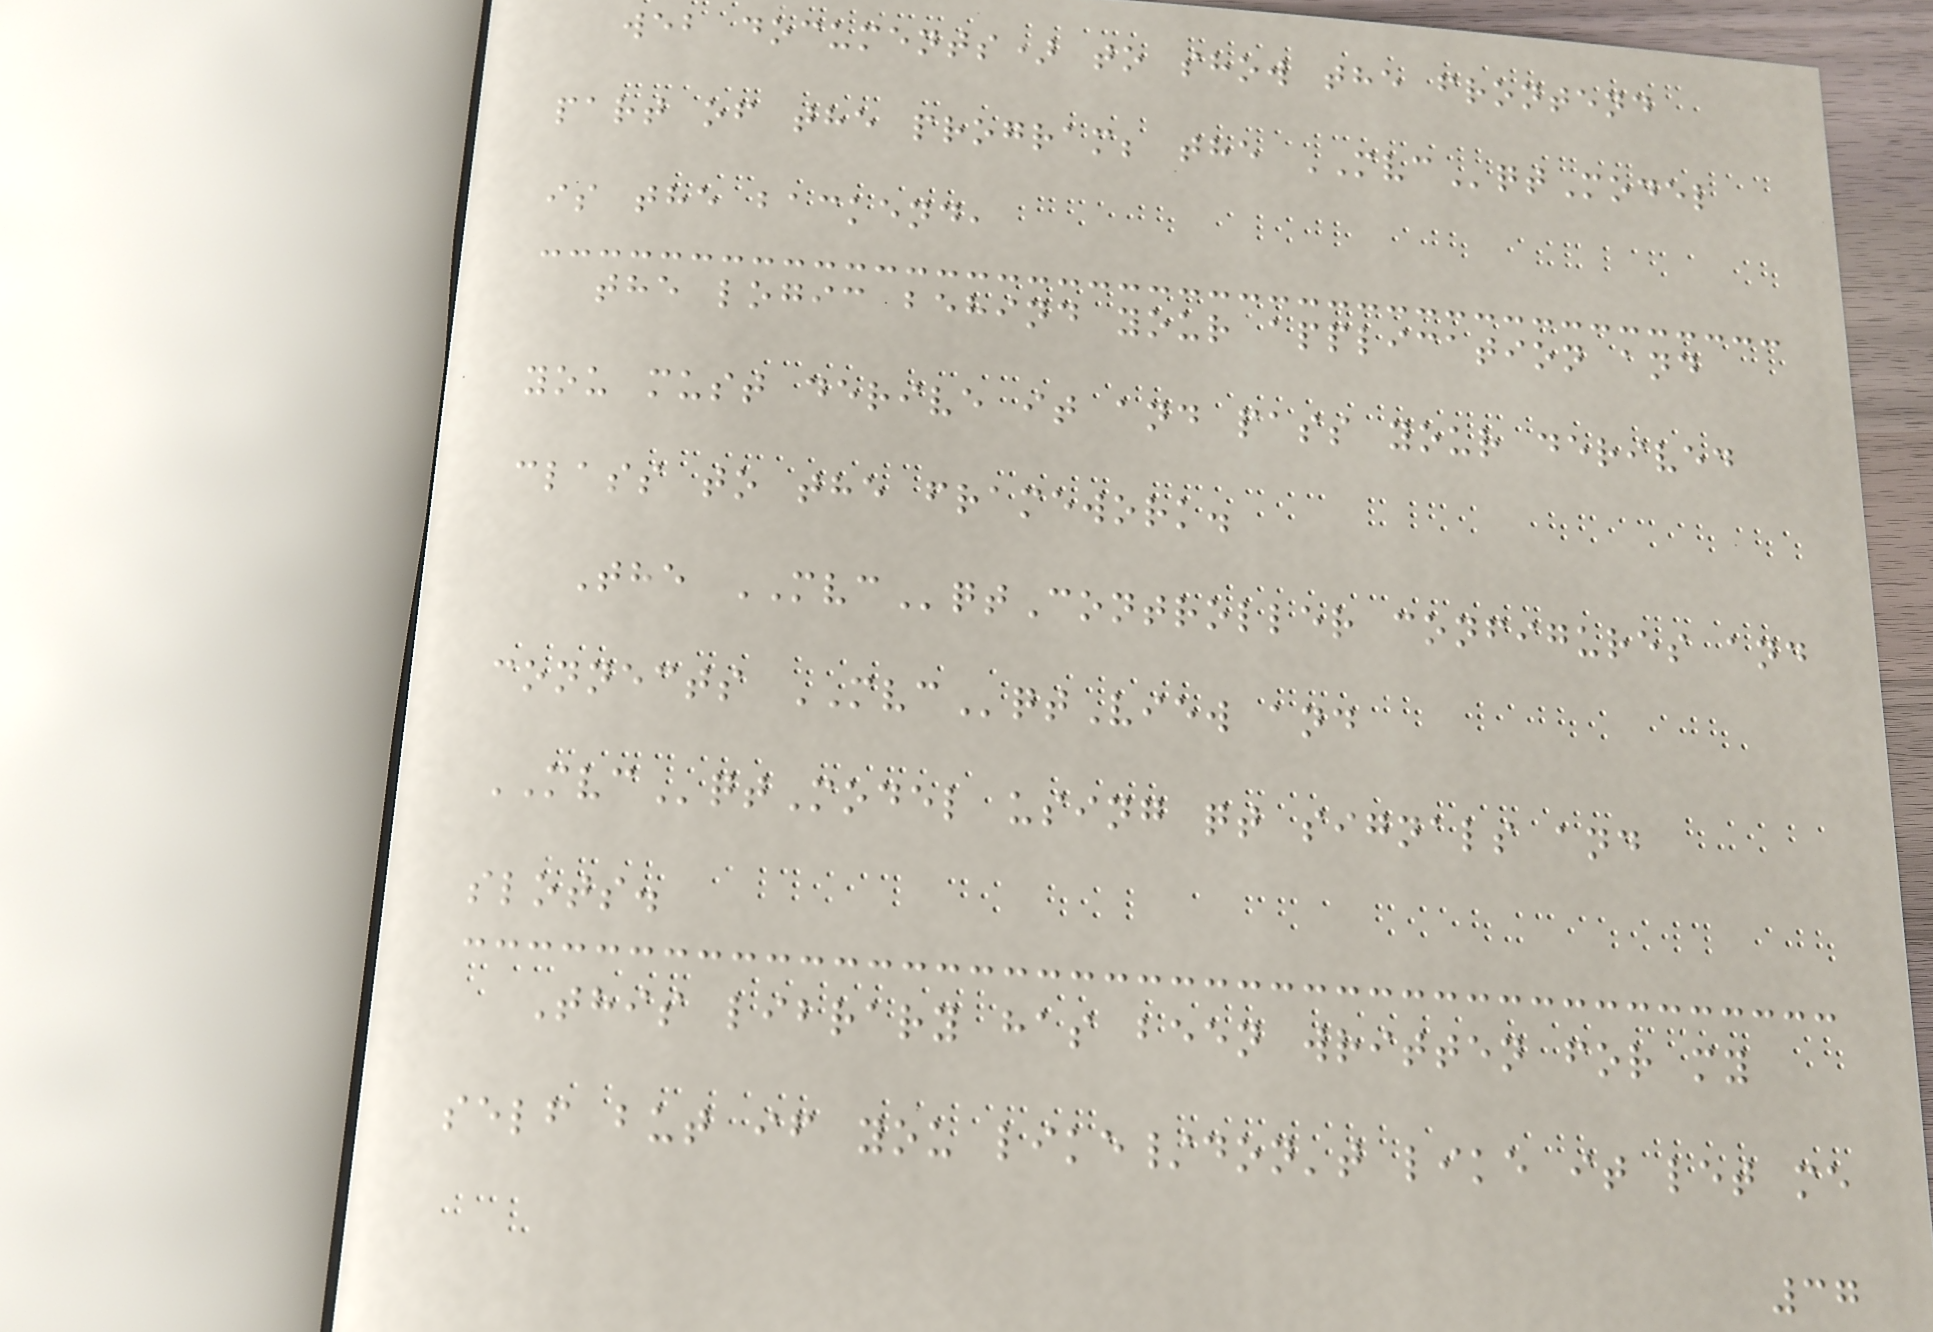web documents) to show the frontend
part of the program; the MVCqtModel
is the backend,
the logic behind your application and
you must derive it and pass your derived
class to the framework.
The MVCqtController configures and
connects MVCqtView and
MVCqtModel using qt signals and
slots.
This library has been written for my
self but if you like/don't like it let me
37
